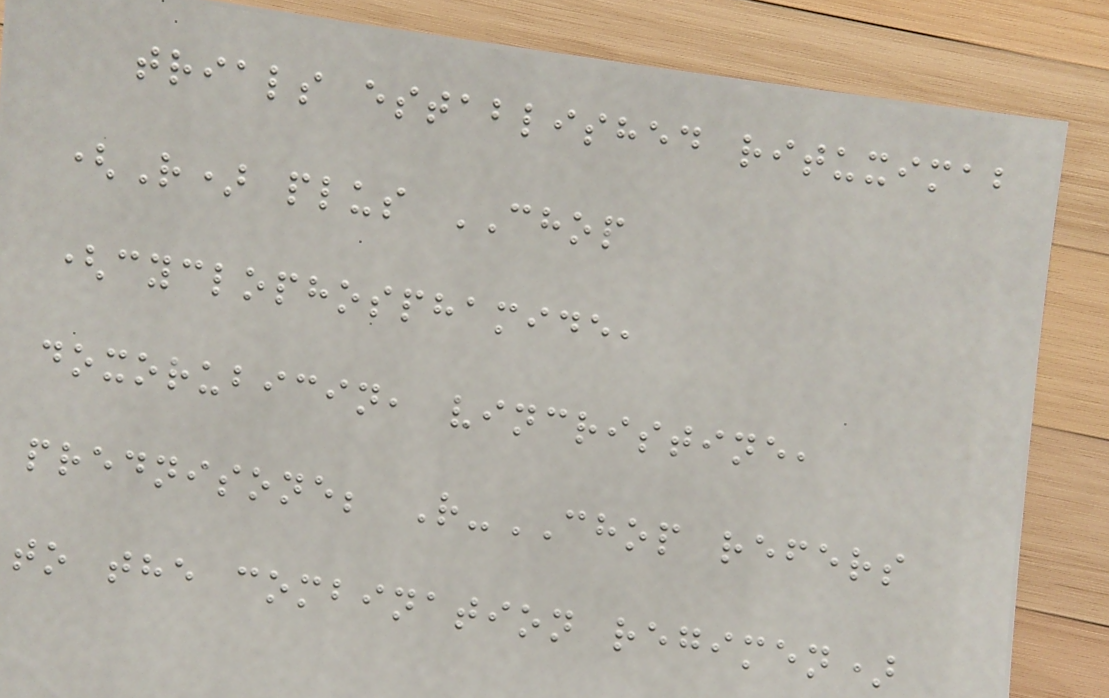trials established rituximab
(R) plus CHOP
(cyclophosphamide,
doxorubicin, vincristine,
prednisone; R-CHOP refers
to the combination regimen)
